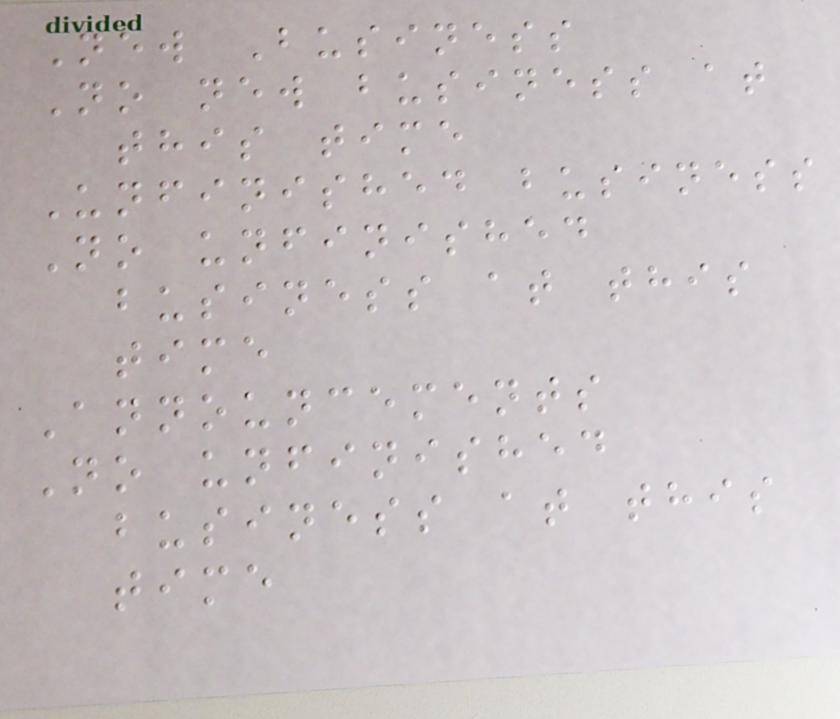New Business
No new business at
this time
Unfinished business
No unfinished
business at this
time
Announcements
No unfinished
business at this
time
